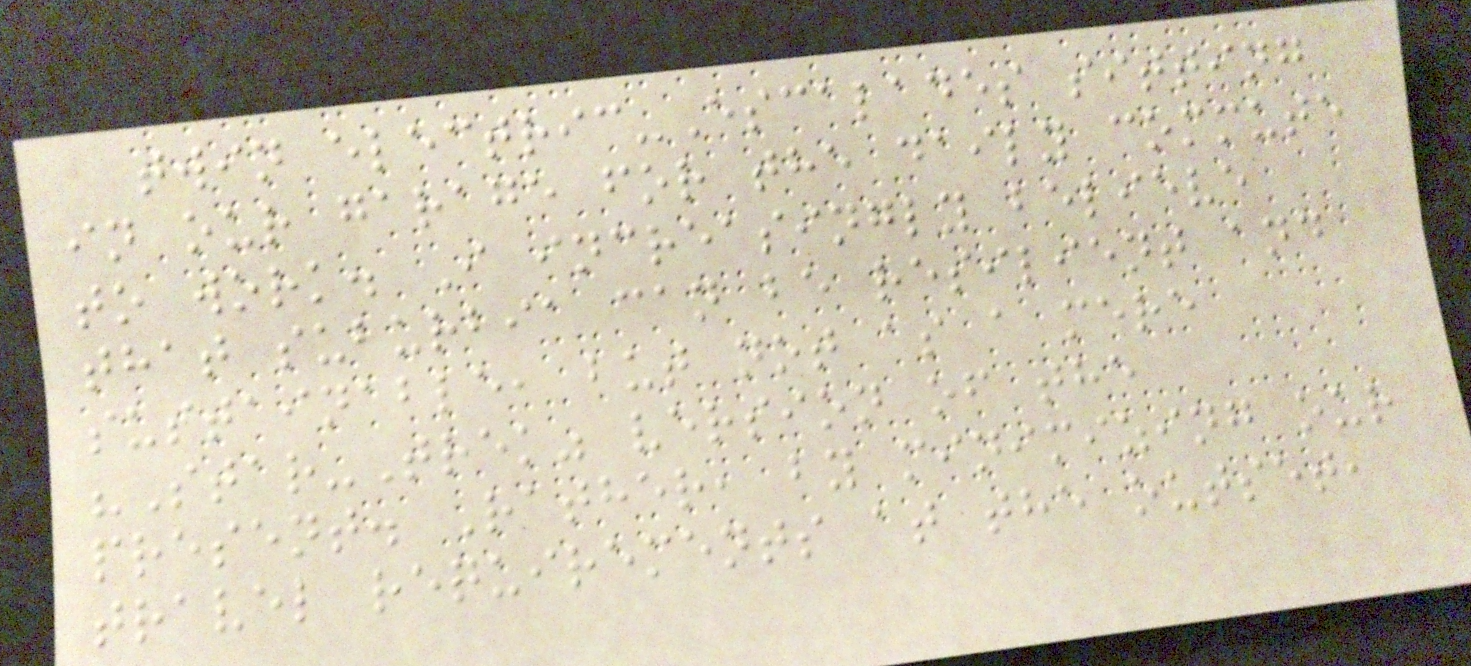twin electric-Escalades sitting
in our garage for the daily commute
to work. I increasingly believe
that suburbia can be resilient and
sustainable, but not as a mere
"Star-Trek" version of the
present. Rather, by minimizing our
travel requirements at the outset,
